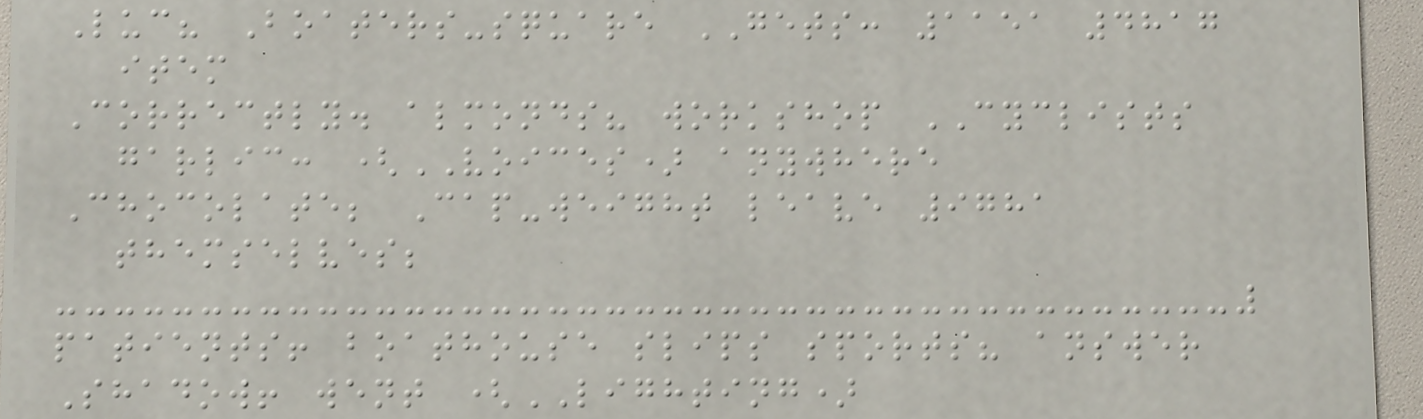Luc? Boaters-square GETS: 1151 4817
item
Correctly. almonds? workshop CYCLISTS
garlic: (VOICES) anywhere
Chocolate; Cap-weight leave 9781
themselves;
patients! boathouse slips sports? answer
Shadow! went (LIGHTING)
